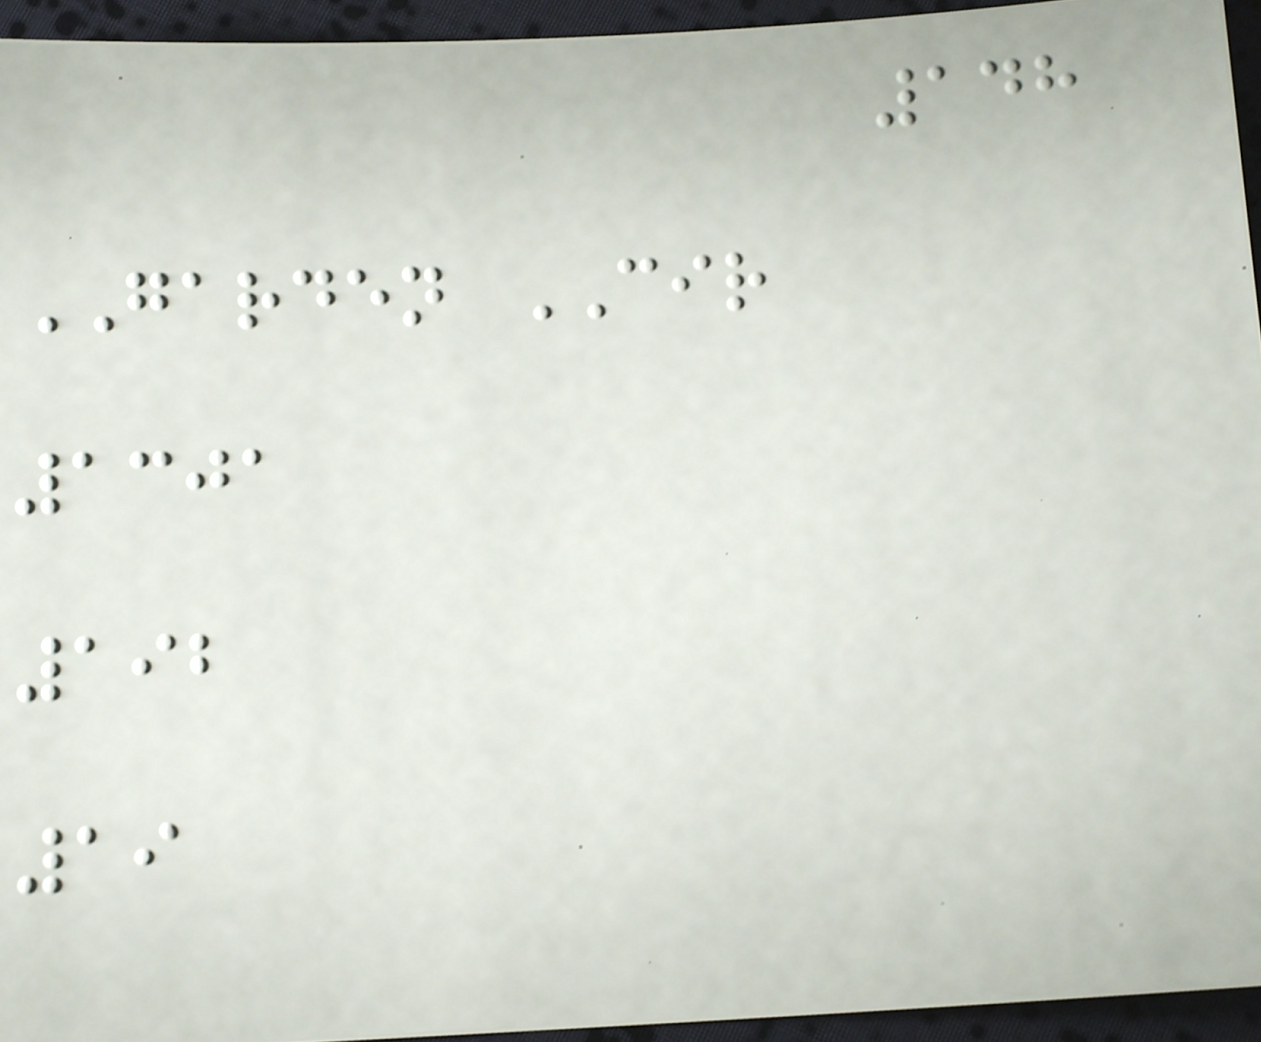148
GARDEN CIR
1301
192
19
